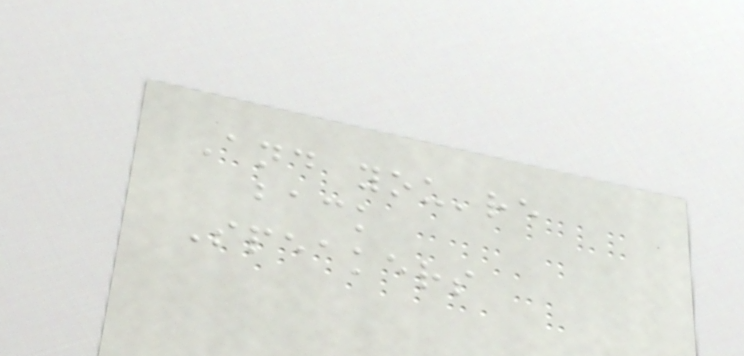And you're
back
Speakers
